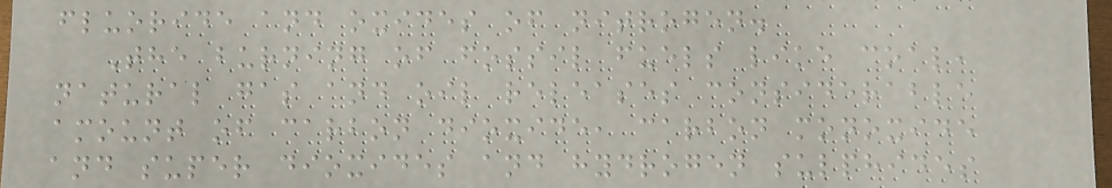fluoride and oxides of nitrogen.
The burning of fossil fuels like coal,
natural gas and oil releases considerable
amount of carbon dioxide, carbon monoxide
and super dioxides and hydrogen sulphides
